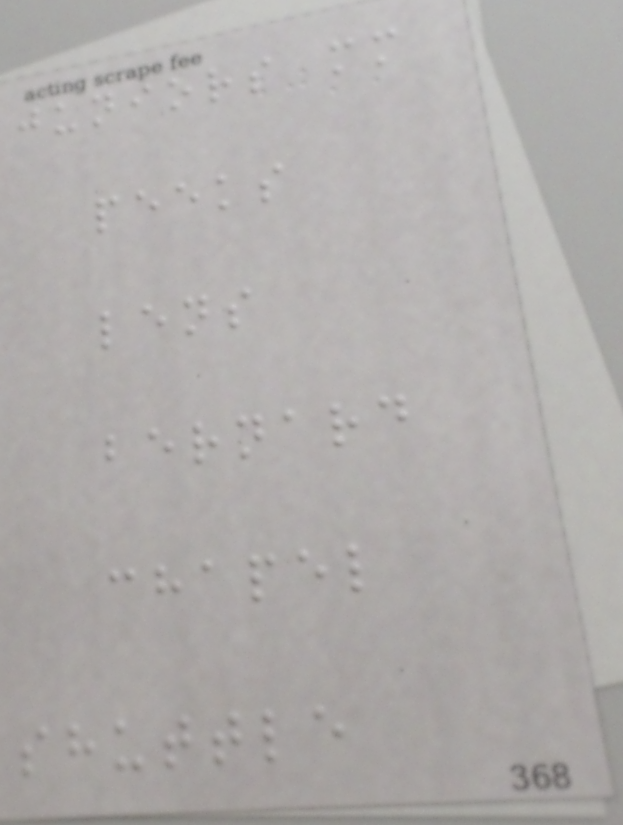juniors mm
peeks
lens
bernard
chapel
shuttle
